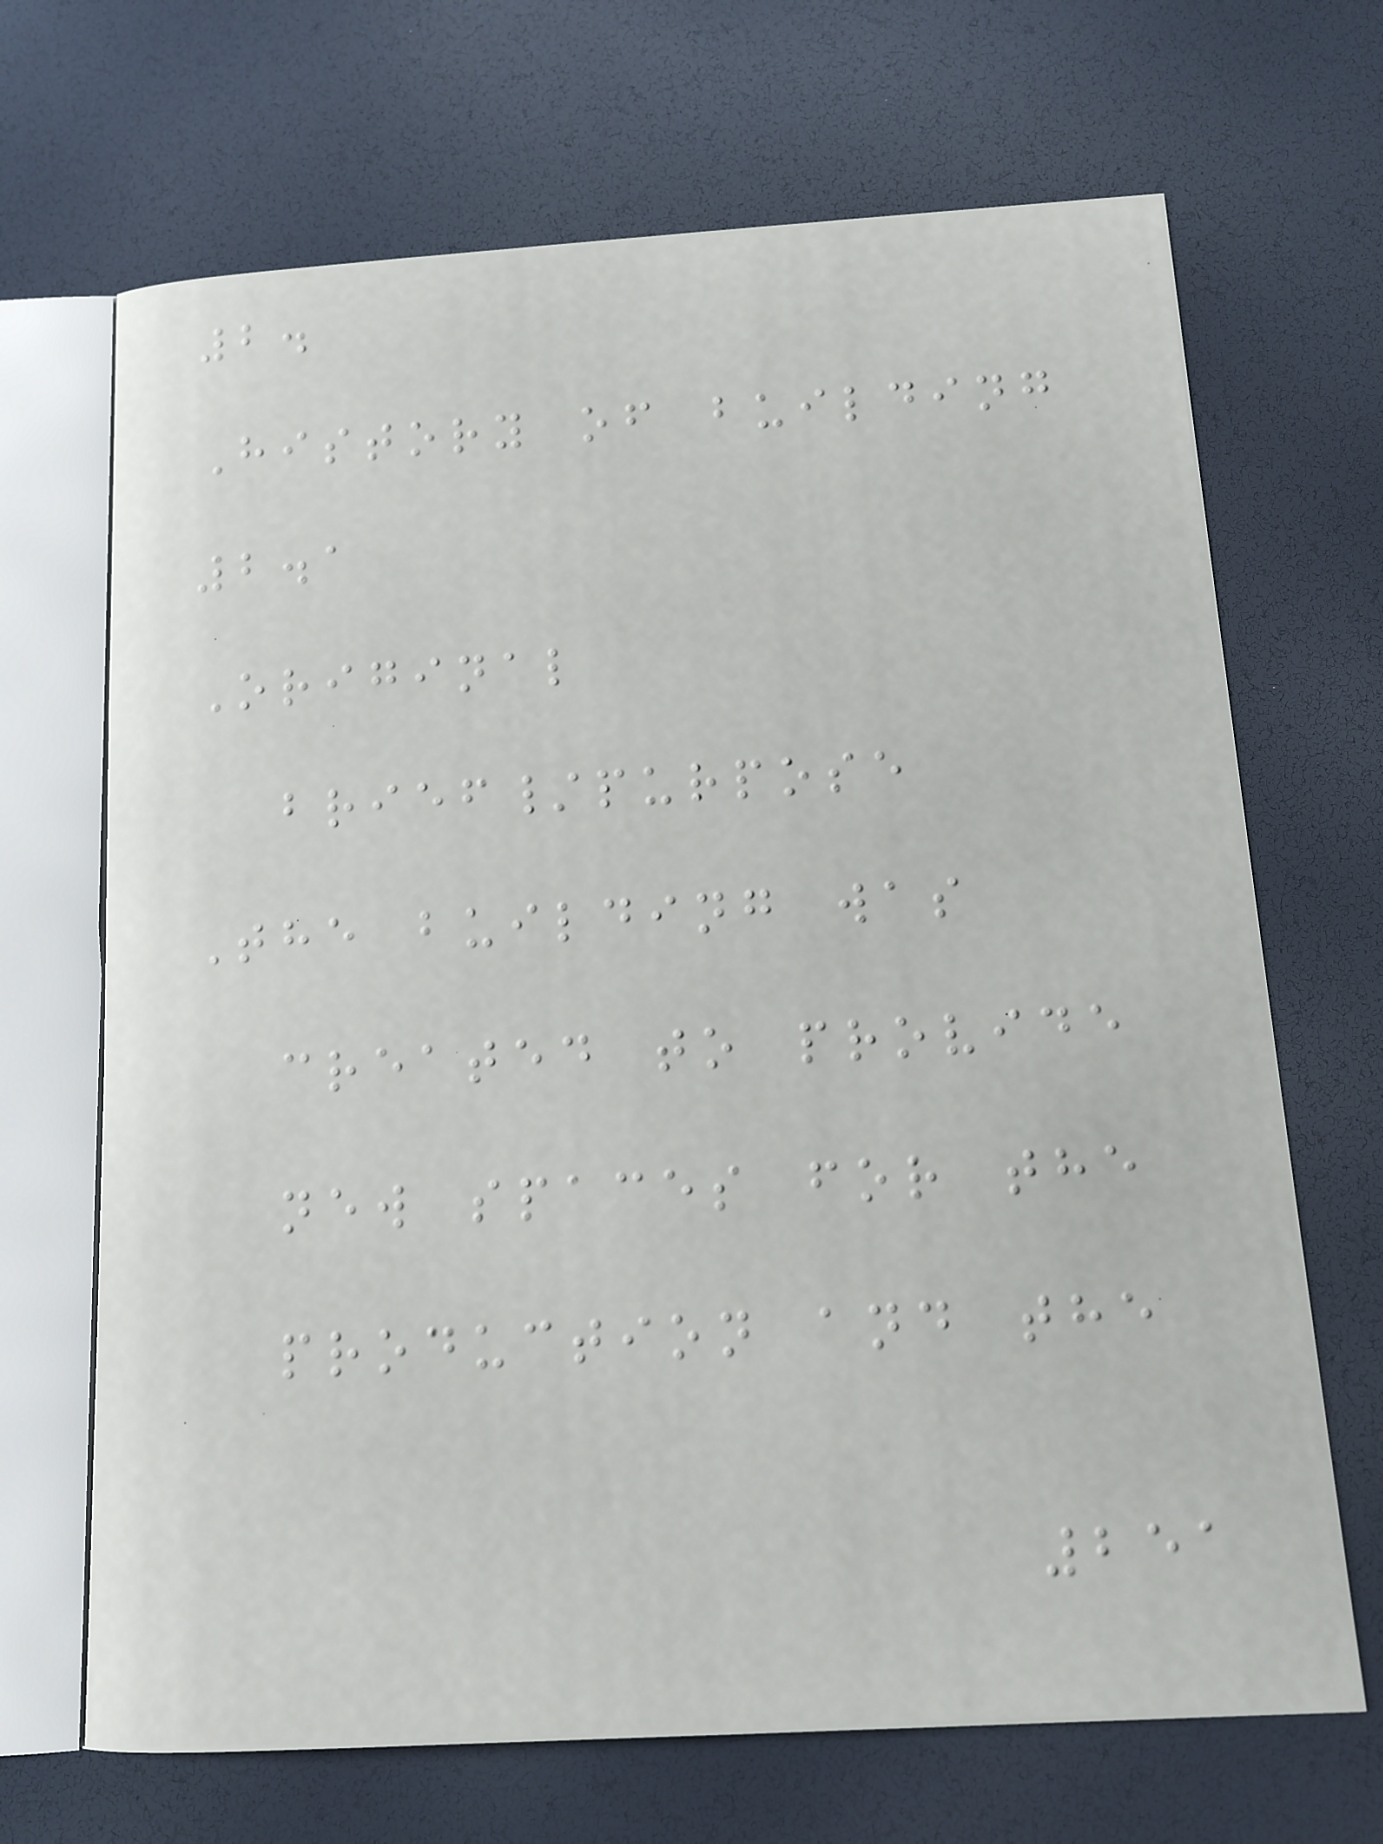2.
History of building
2.1
Original
brief/purpose
The building was
created to provide
new spaces for the
production and the
251
